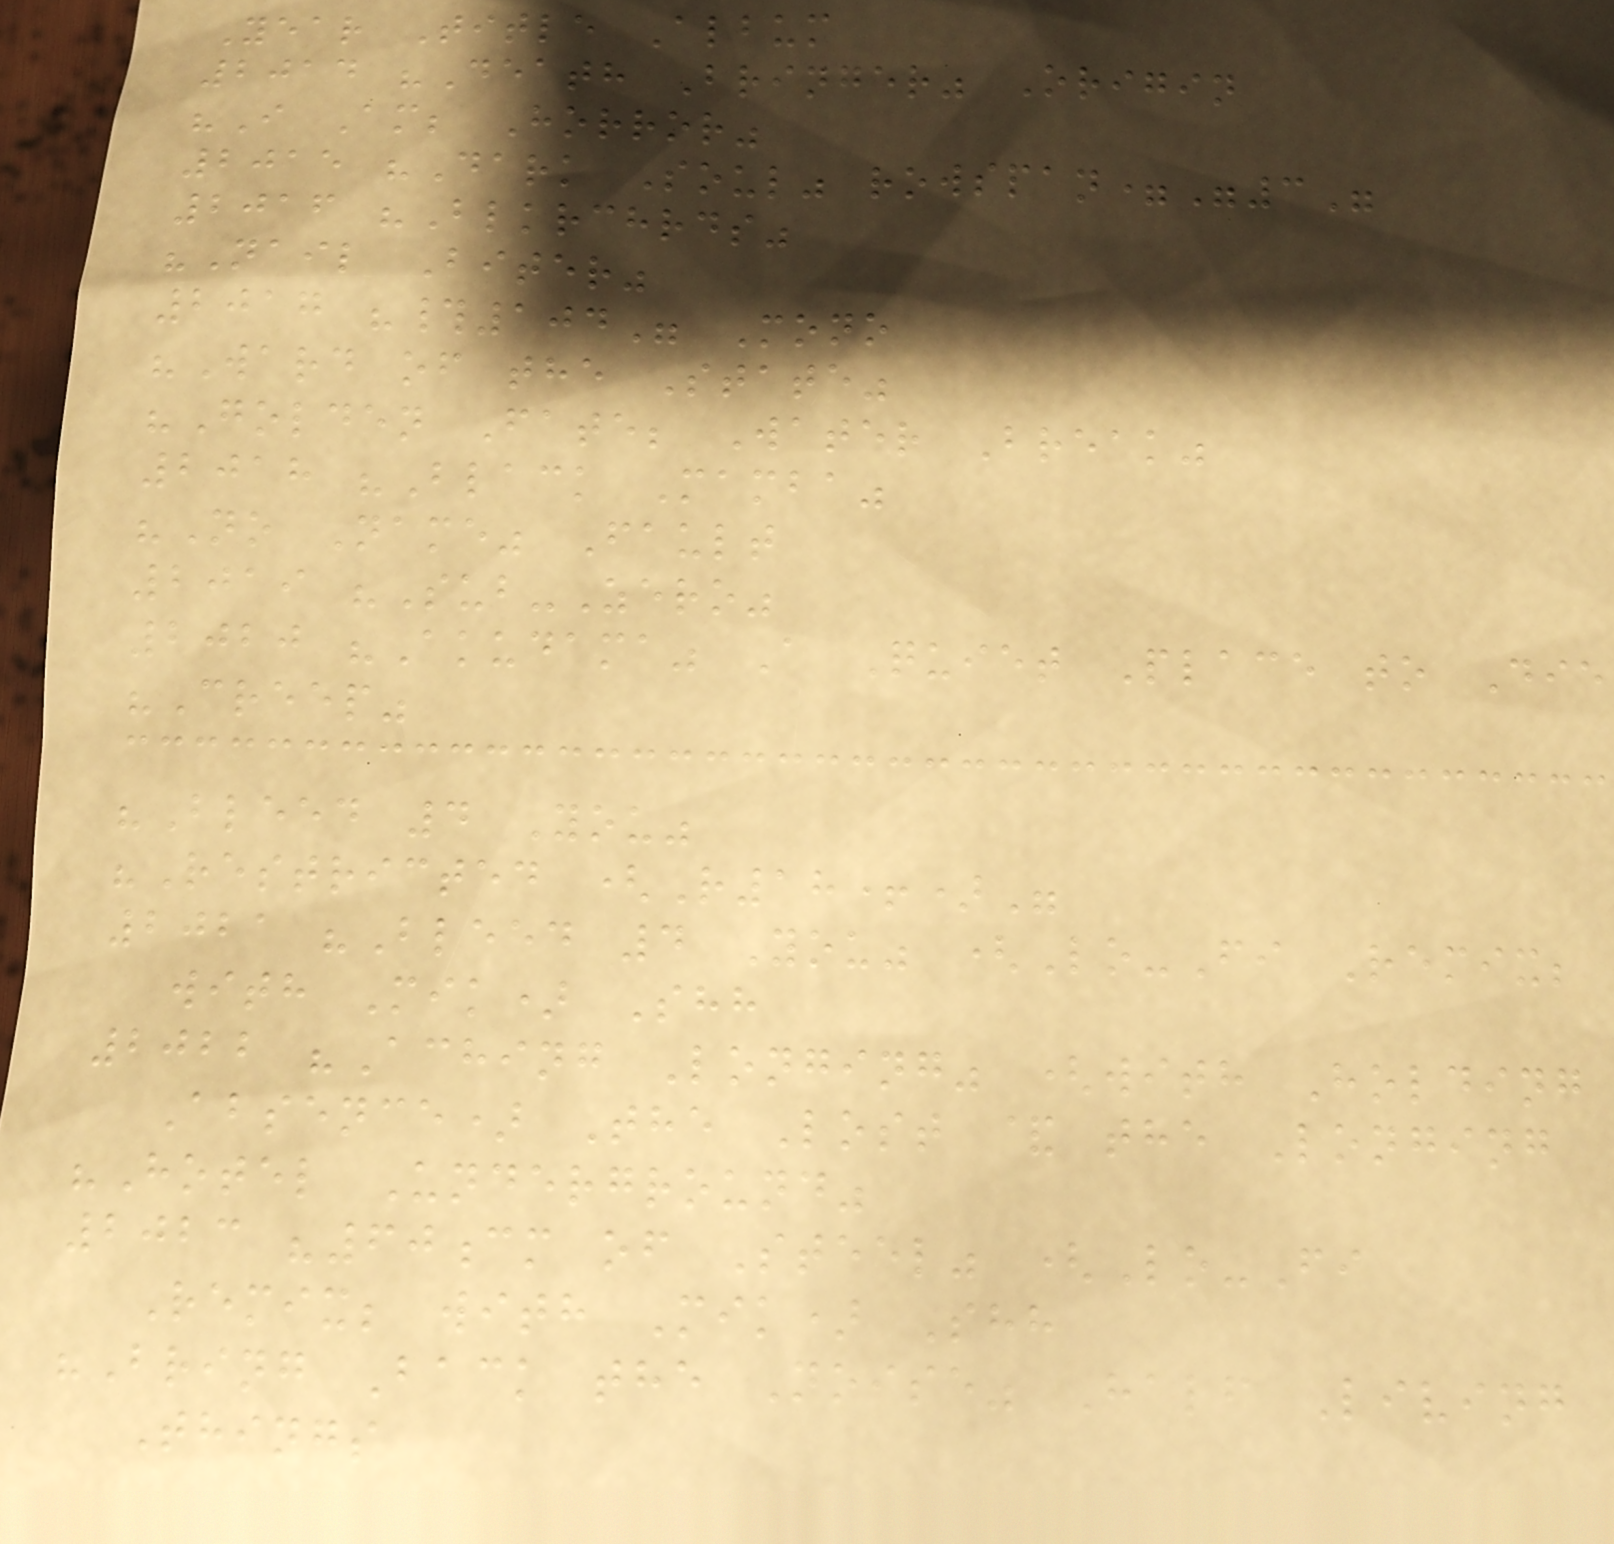Year Title Album
2014 "Death Bringer" Origin
"I Am; Horror"
2015 "Dark Soul" rowspan="3"
2016 "Blkrchrds"
"Nail Biter"
2017 "#104" Mono
"Ward of the State"
"Golden Fate; Water Break"
2018 "Black Mamba"
"No Name" Fault
2019 "Sub-Zero"
2020 "Akudama" A Quiet Place to Die
"Creep"
"Bleed 4 You"
"Restricted (R18+)"
2021 "Bleed 4 You" (Lo-Fi Remix;
with Mik) Shh
2022 "Aching Longing" (with Holding
Absence) The Lost & the Longing
"Hotel Underground"
2023 "60cm of Steel" (Lo-Fi
Remix; with Mik) Shh
"Bring Back the Noise" Half Living
Things
